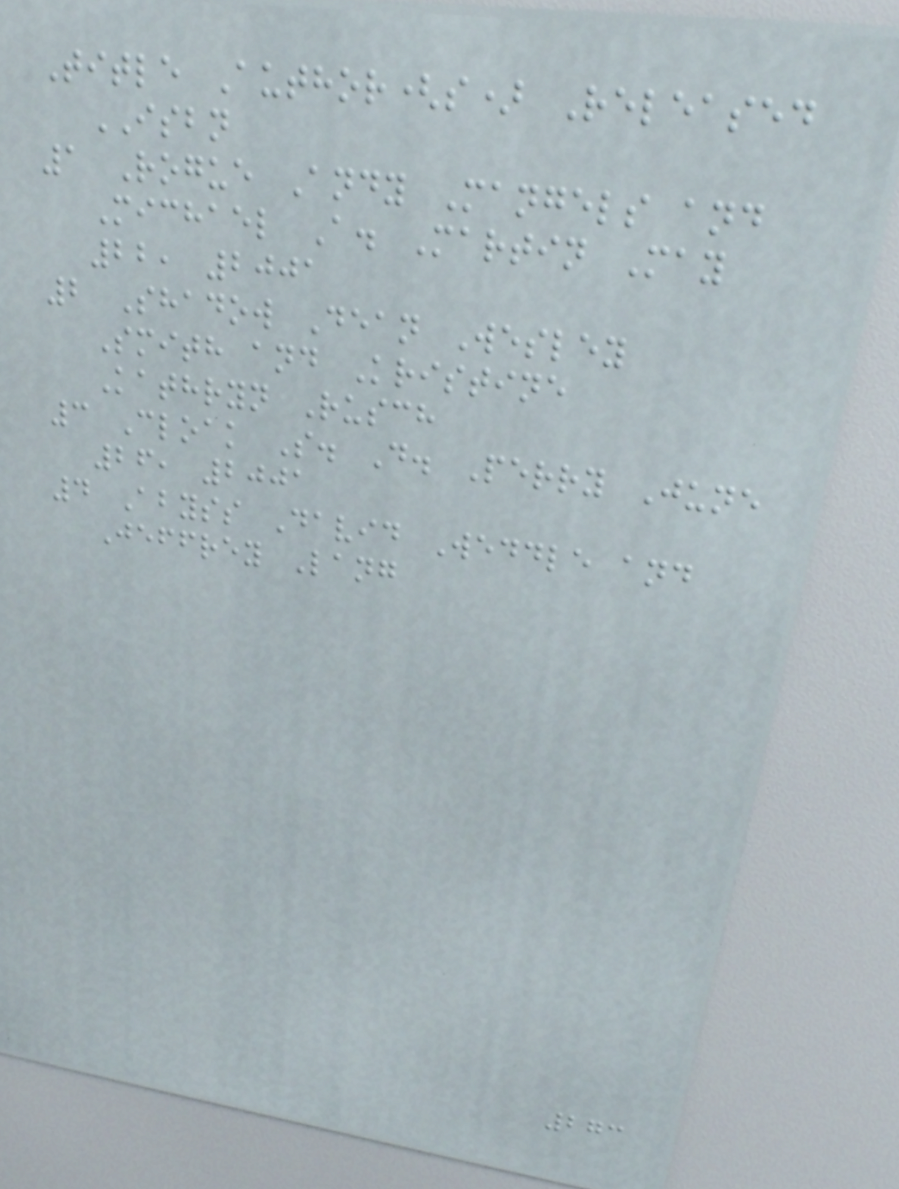Title Author(s) Released
ISBN
1 Rogue Andy Mangels and
Michael A. Martin May
22, 2001
2 Shadow Dean Wesley
Smith and Kristine
Kathryn Rusch
3 Cloak S. D. Perry June
26, 2001
4 Abyss David Weddle and
Jeffrey Lang
273
